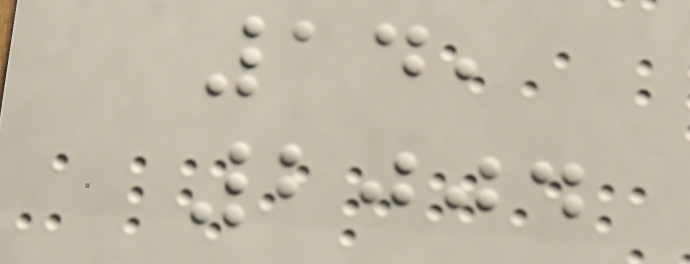14,
2004
